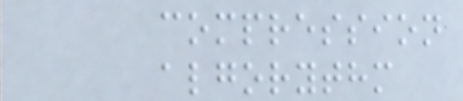compression
algorythm
